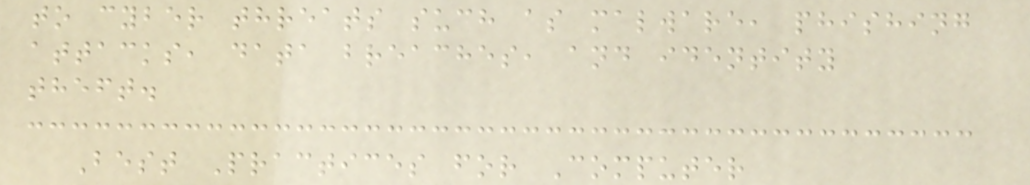to cyber threats such as malware, phishing
attacks, data breaches, and identity
theft.
Best Practices for Computer
